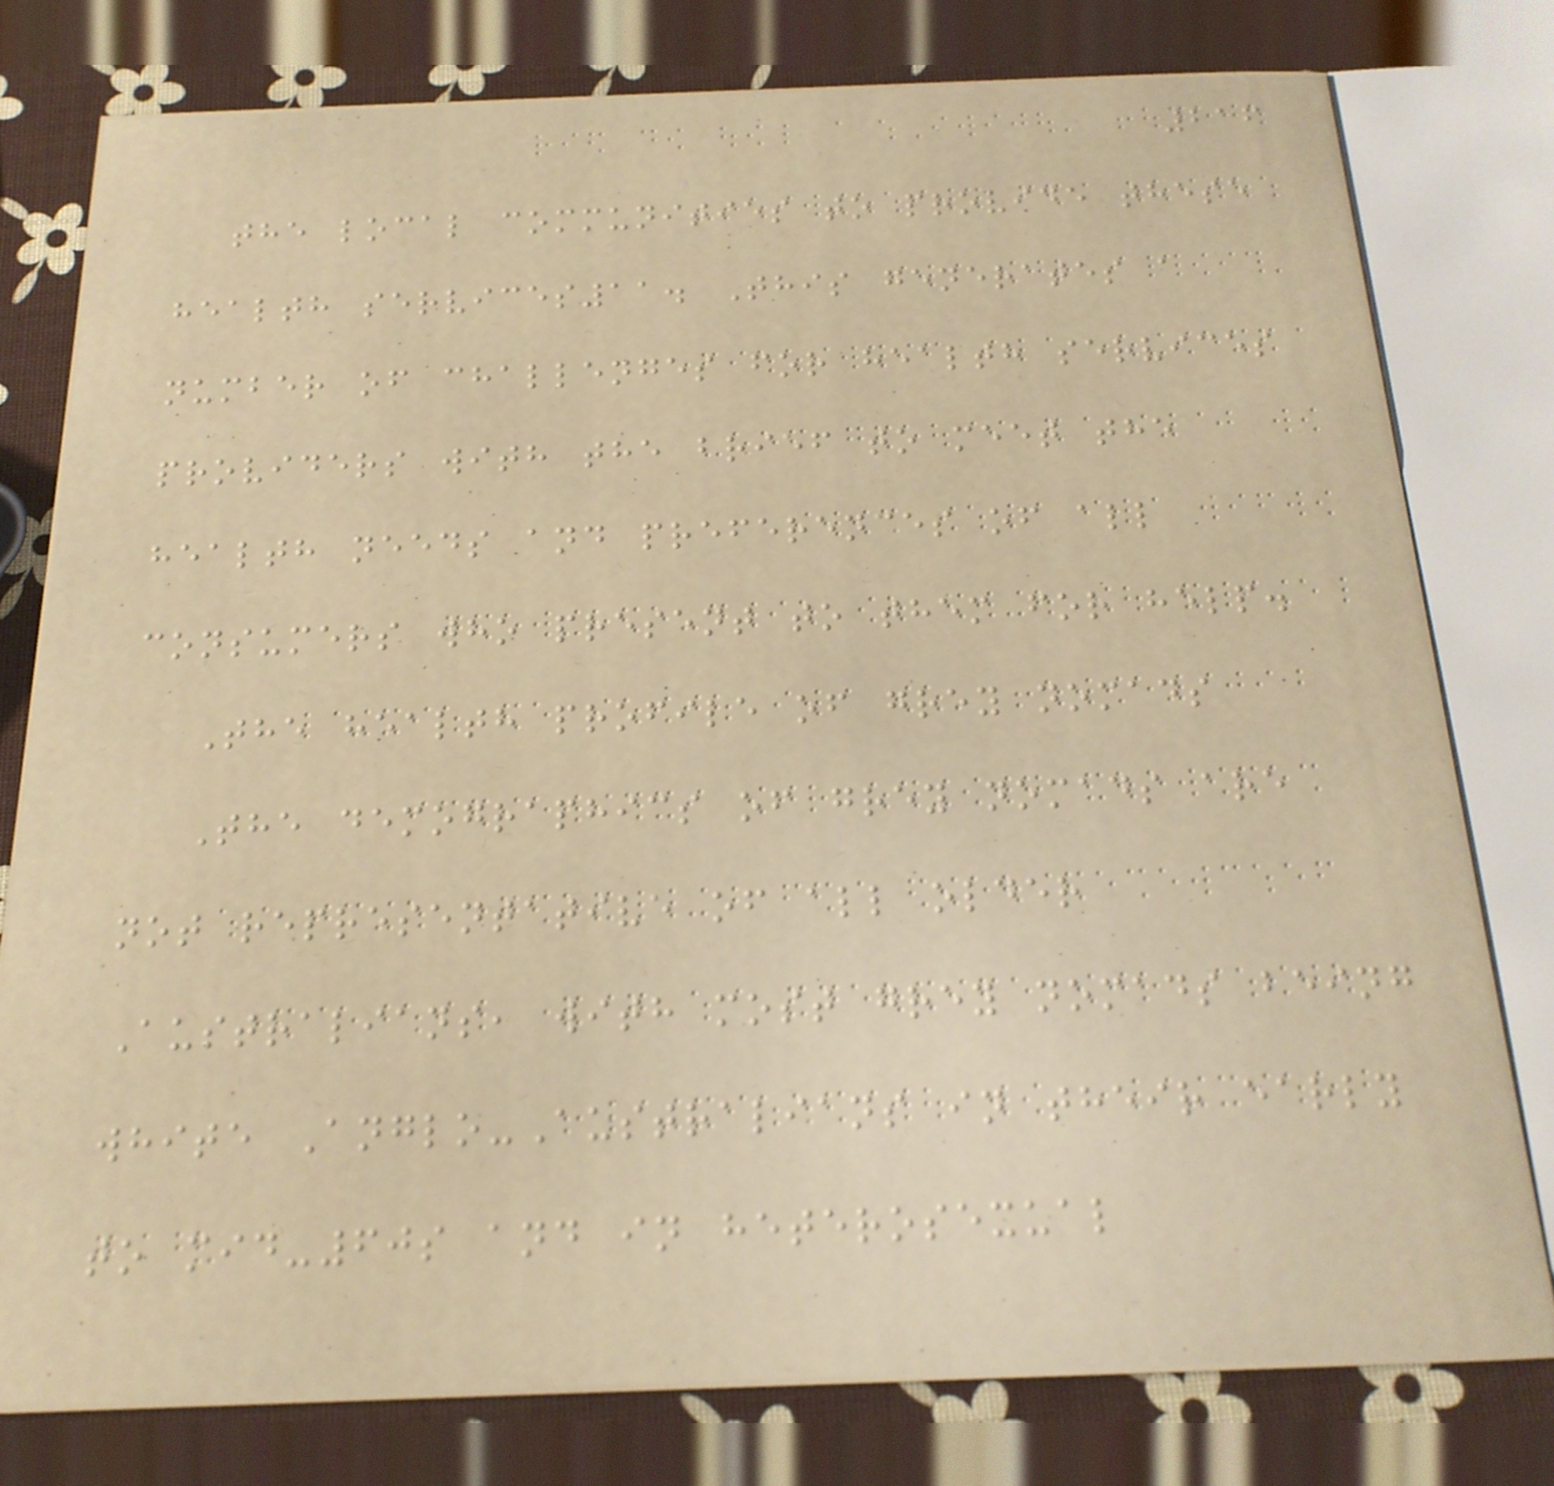216
the local communities to provide these
health services11. This generates a
number of challenges for health services
providers with the brief to meet the
health needs and preferences of all
consumers who present to them for help.
The health profile of grey nomads
The demographics of grey nomads are
not representative of all older
Australians, with most grey nomads being
white Anglo-Australians in their early
to mid-60s and in heterosexual
